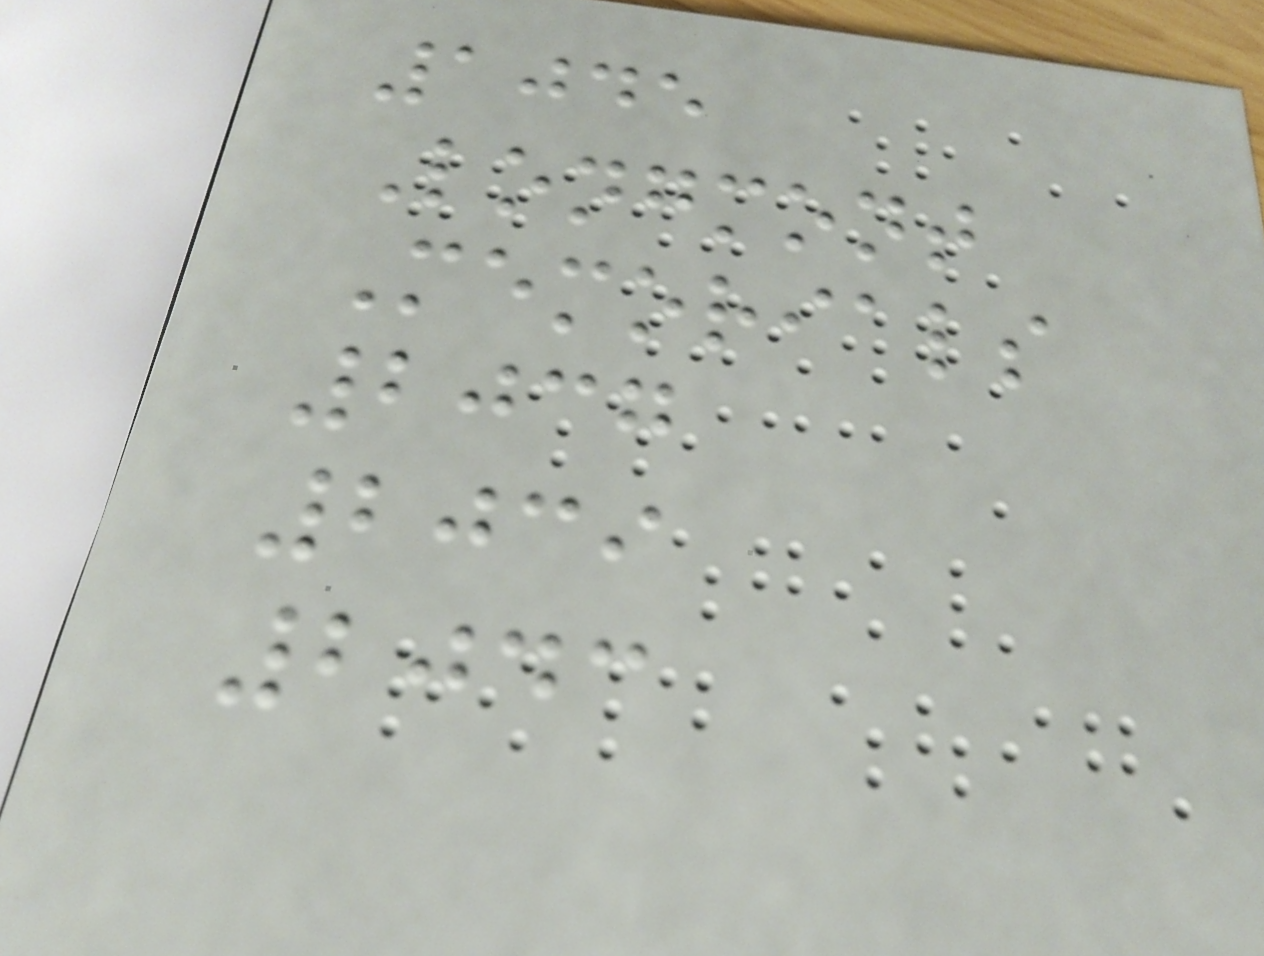1045
Longmont
Memorials
2037
2039
2043
